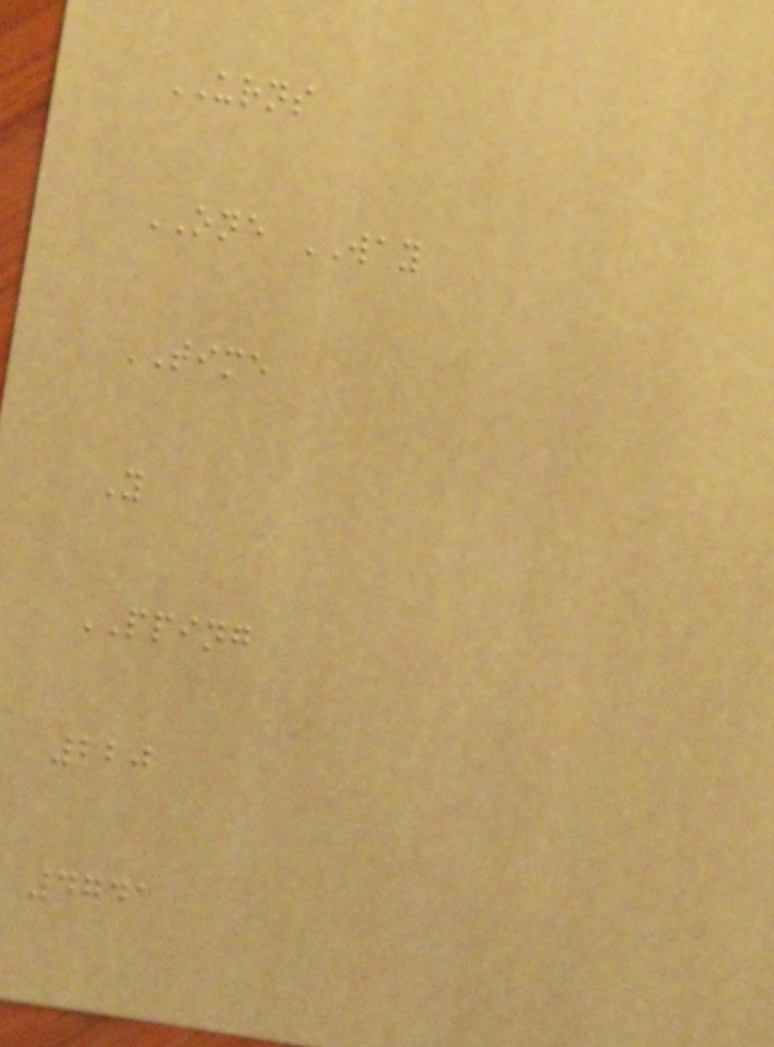URNS
ONE WAY
TIME
Y
PPING
220
4741
